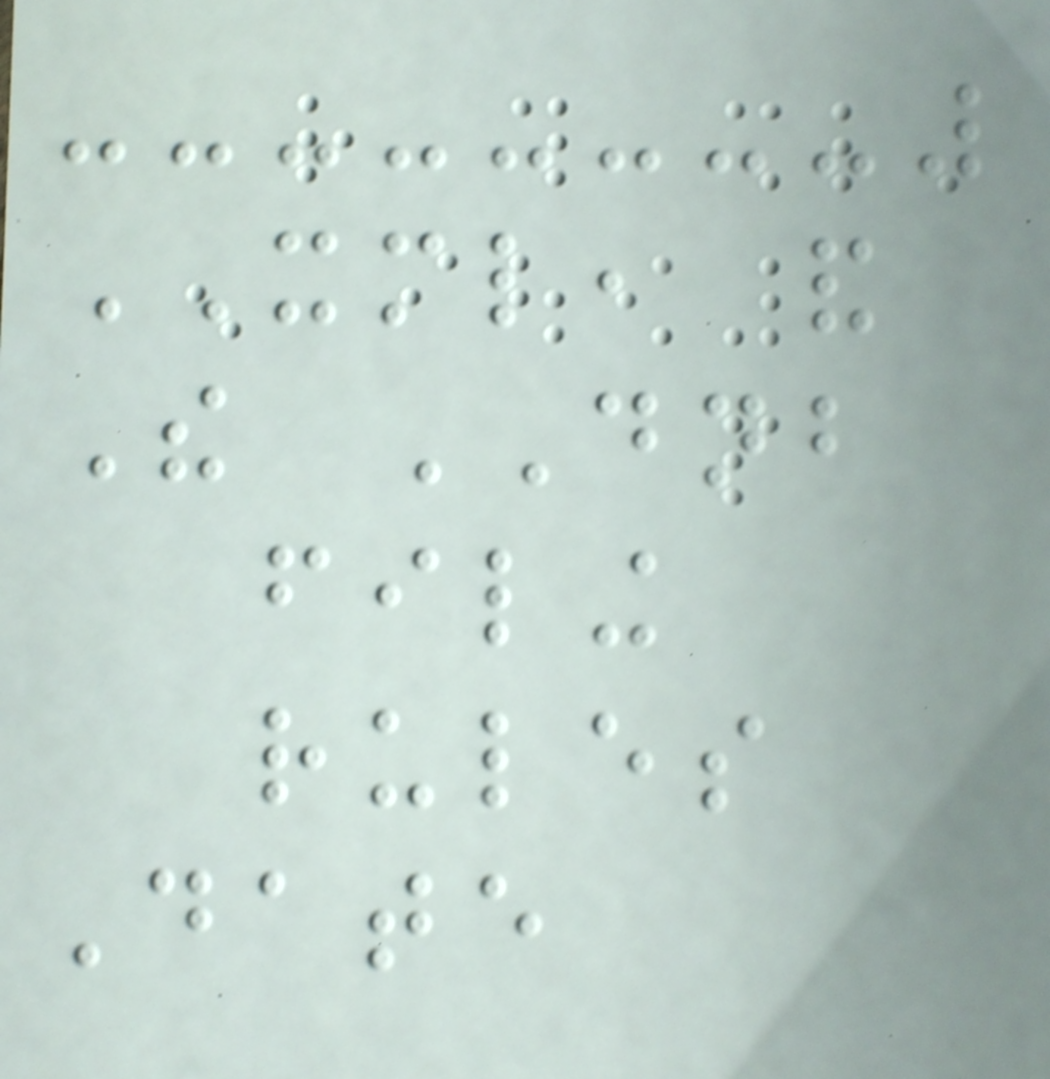XML, and
The DNB
filing
rules
Date
